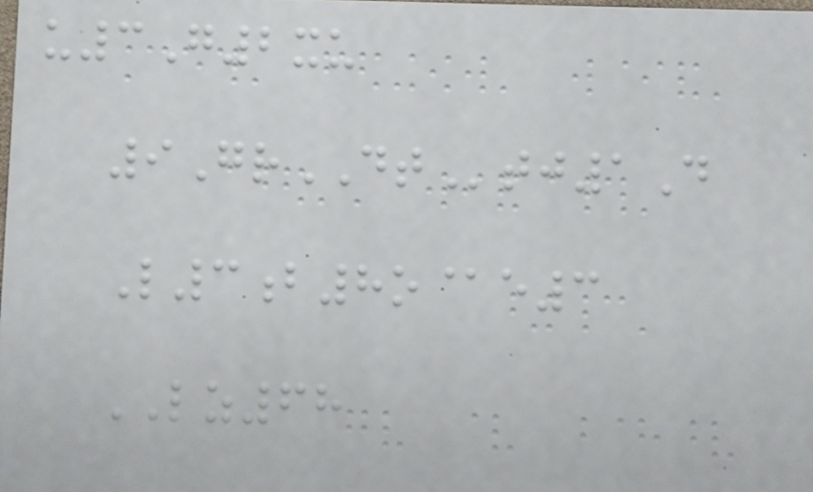u3G2xu
9GrDTtj1D
L3b8o@e3
LZ68
